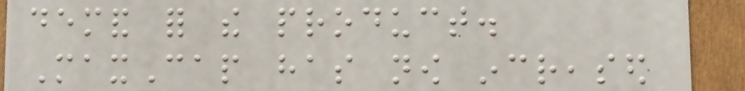demand for the product.
MaxCap has now increased
